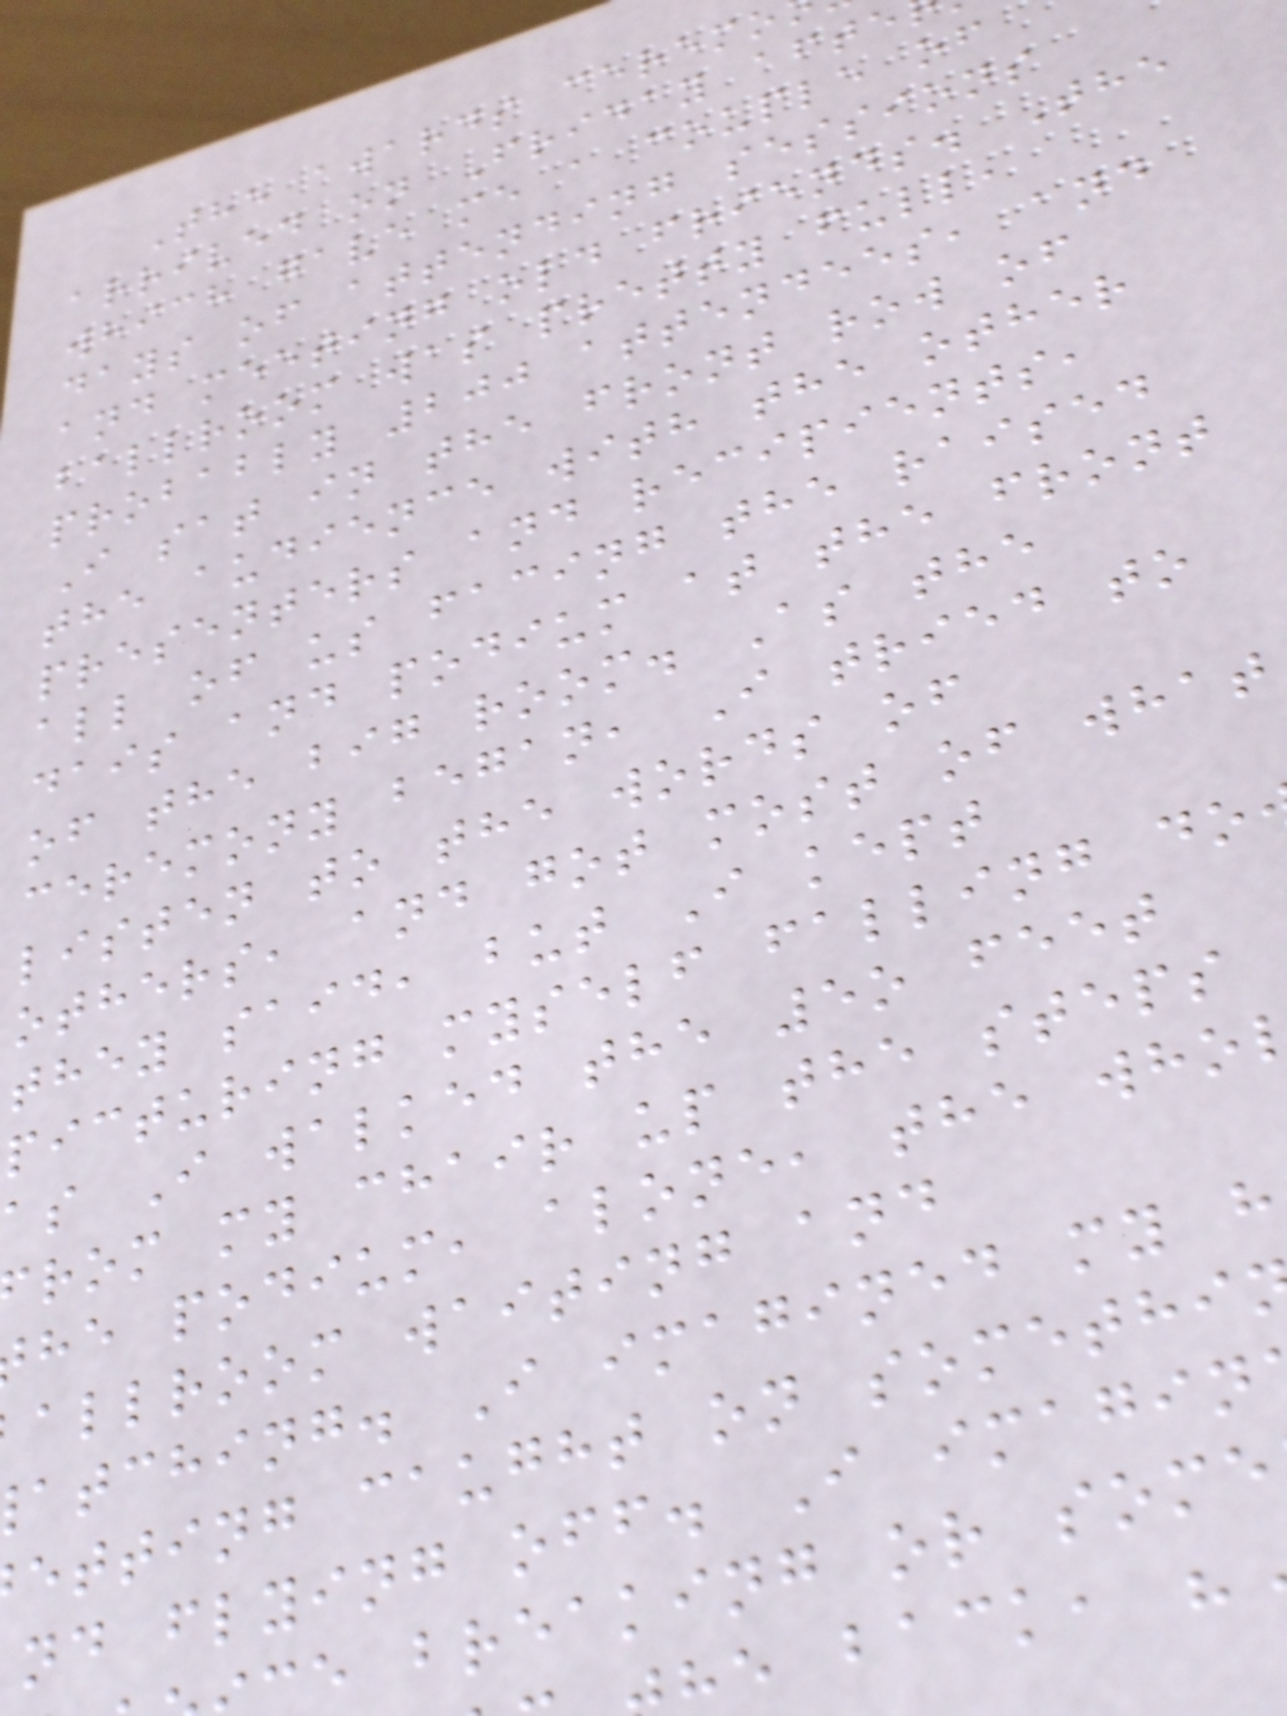The awards ceremo
arrived on Friday afte
which gave me a couple of
days of attending sessions
and meeting old friends. The
ballroom was pretty full,
probably 200 attendees, and
I sat in the front row of
the audience with the other
presenters and recipients,
all of us facing the raised
dais and podium at the front
of the big room. As the
ceremony began, I tried to
listen to the words of
others, and got most of what
they said, but I kept
picturing myself falling do
as I walked the 5o feet
rom my chair up the steps
he podium, alone, the who
allroom waiting and
atching. I imagined my h
etting caught on somethi
nd flying off. I imagin
e breaking or some
e back,
